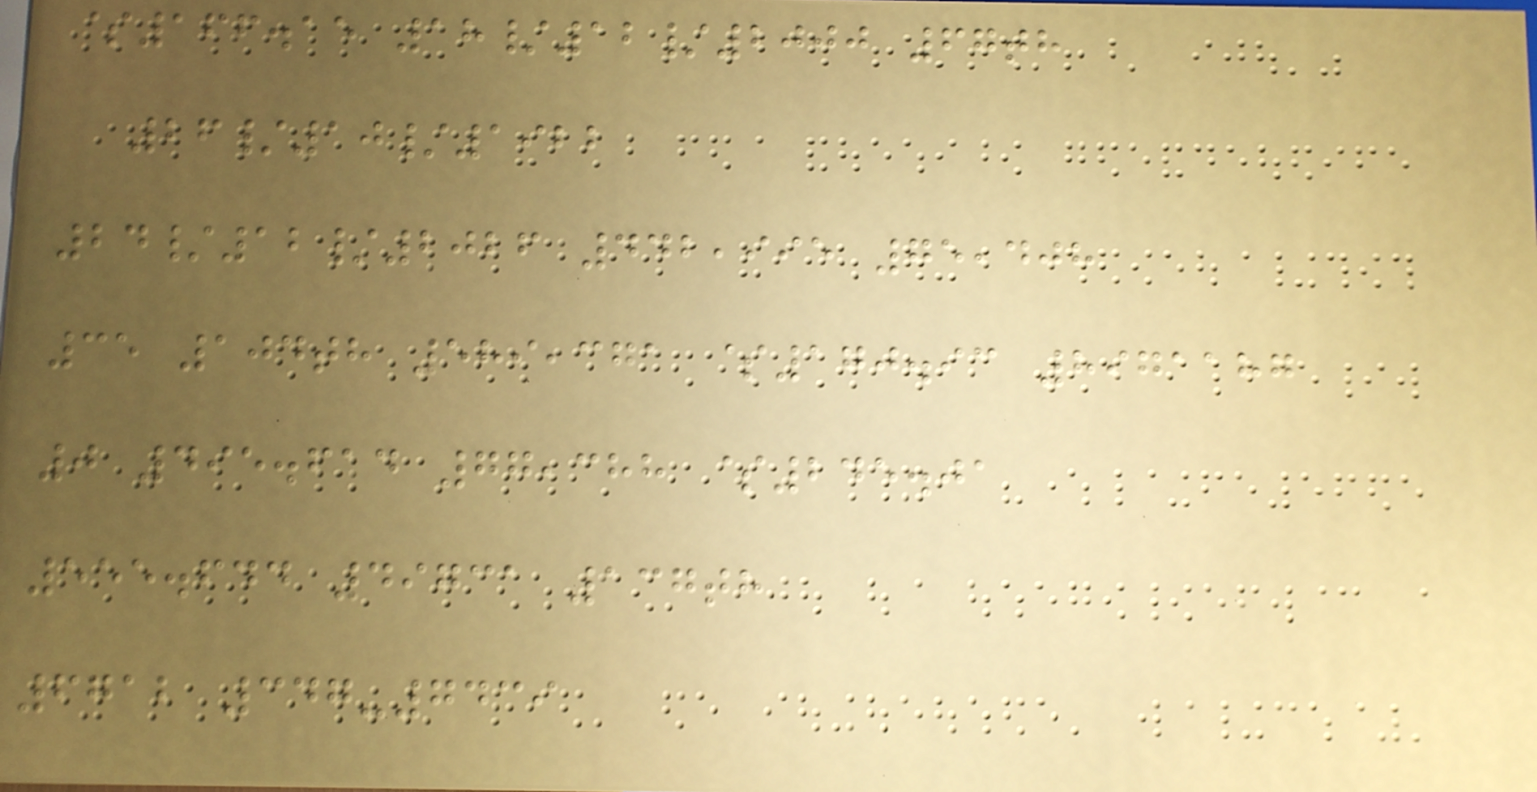$166.15 18/12/2000 67th
26/10/1922
24/12/2026 442,995 75,408
35 104th 589,371 $170.93 8971187
0 495.614 77,388 $245.01
555.644 49731 137th
6712 347-7439
